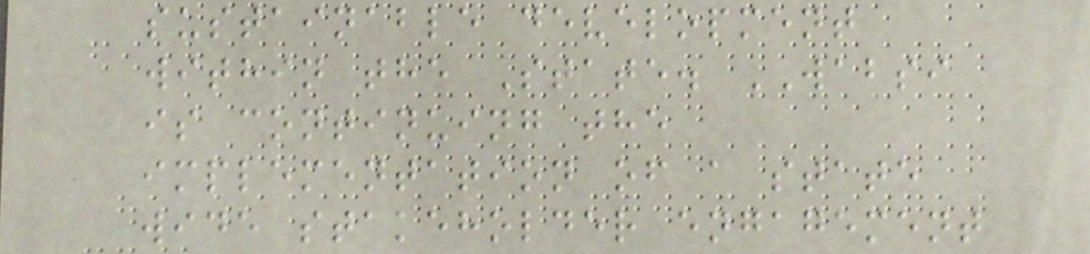sustainable development
within the State. WABSI
is continuing the
implementation of a state
wide stakeholder engagement
